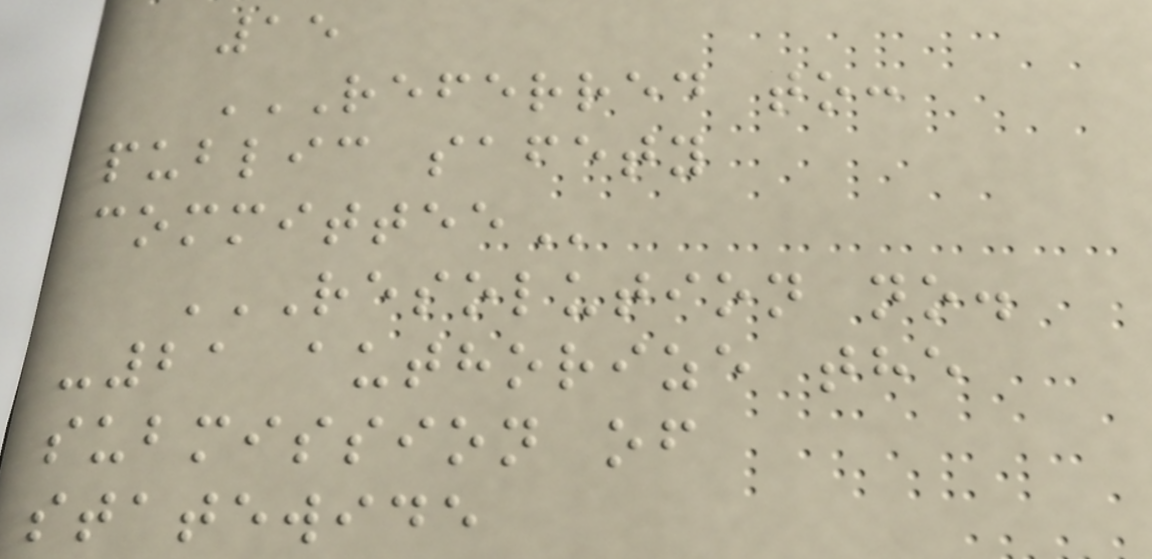15
REFERRED TO:
PUBLIC SAFETY
COMMITTEE
RESOLUTION NO.
-21 AUTHORIZE THE
SUBMISSION OF
STATEWIDE
